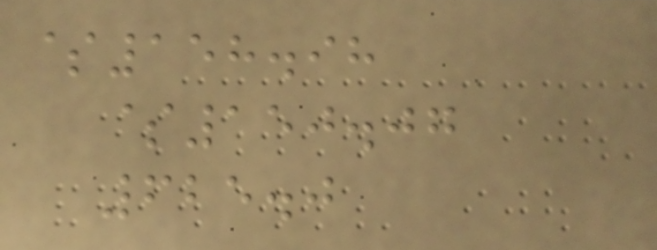$158.98
$150.07
625.0
